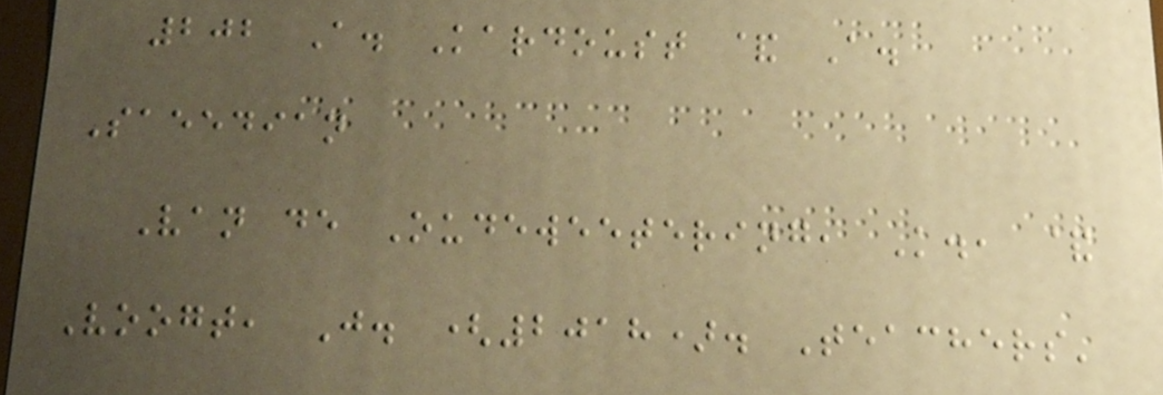202 A. Kardoust & A.
Saeedian
Van de Oudeweetering, K., &
Voogt, J. (2018). Teachers'
